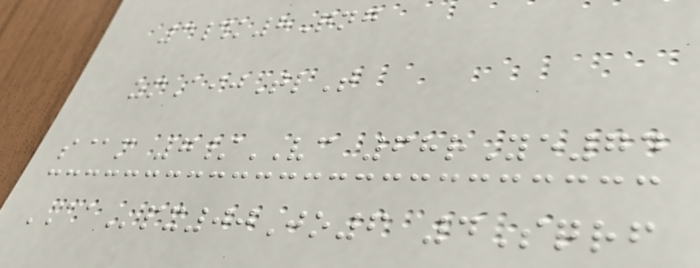3#k8Qng
zmAijTlT
s@m 7/VC 68rYe74
AApx00Jo6 4Sqrf
